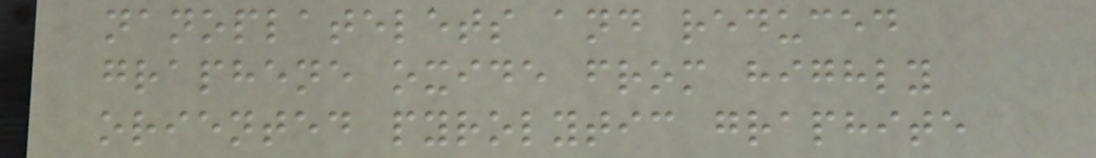nanoplatelets and reduced
graphene oxide from highly
oriented pyrolytic graphite
